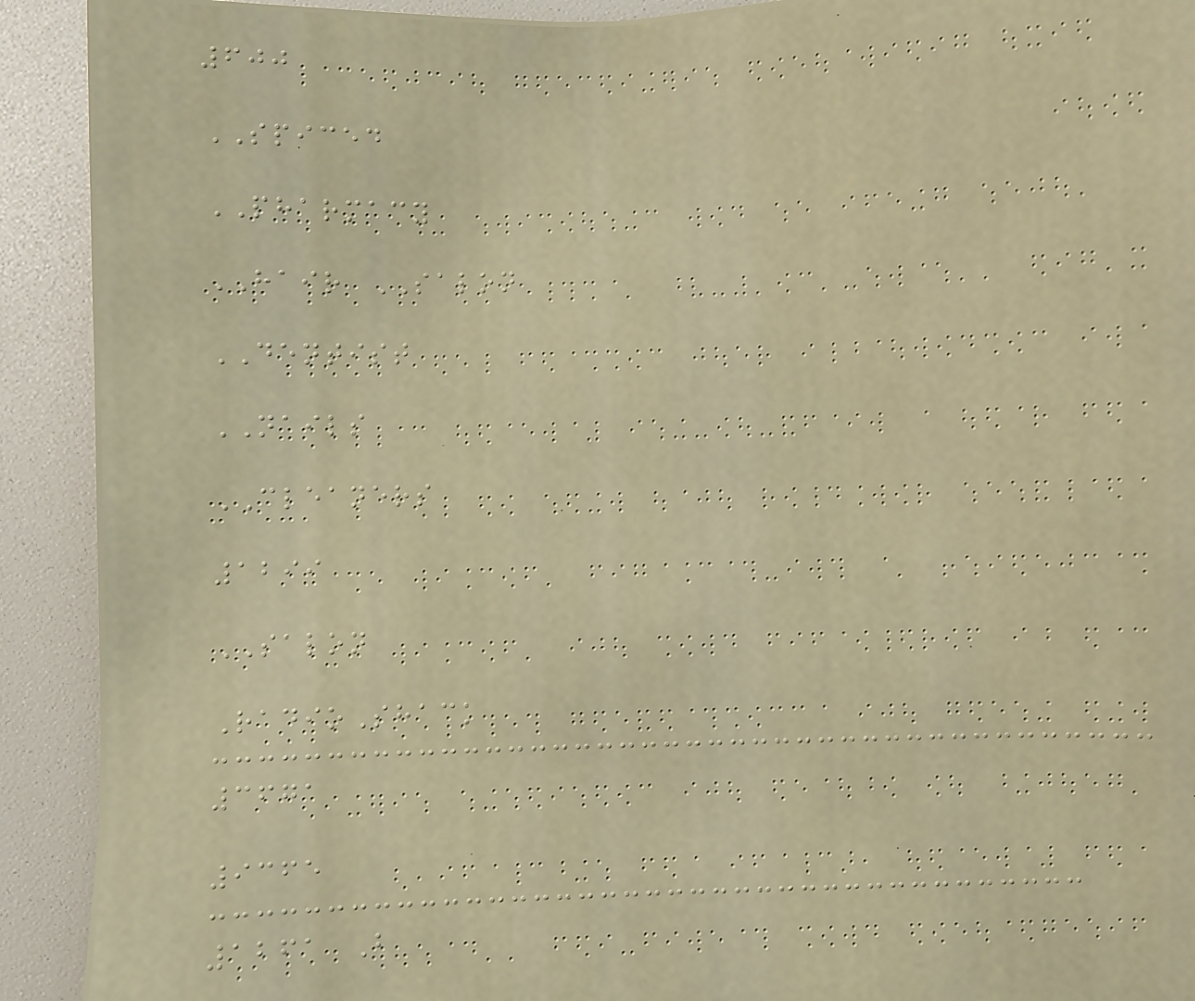600
SPICED
PHARMACY
HAIR SALON
DENTIST
NAILS
CLEANERS
1299
SALON
RadioShack
3671
9365
1261 B
